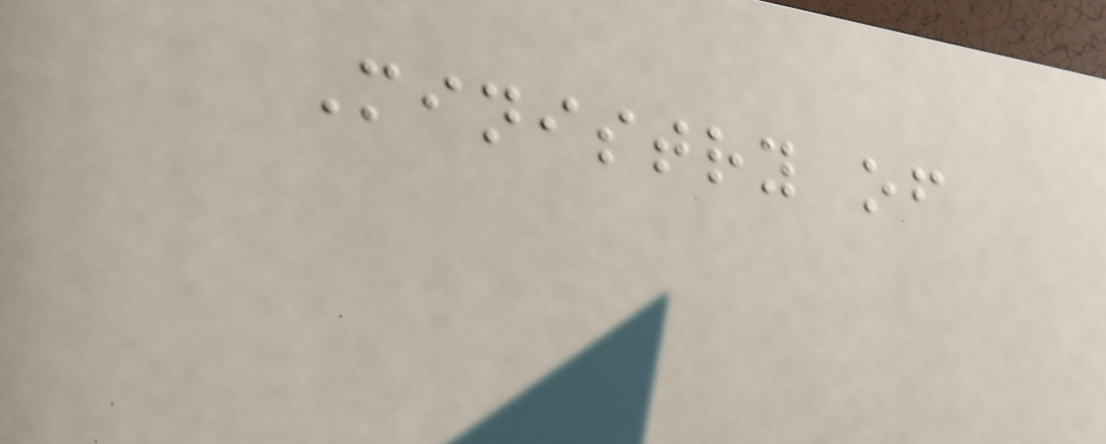Ministry of
